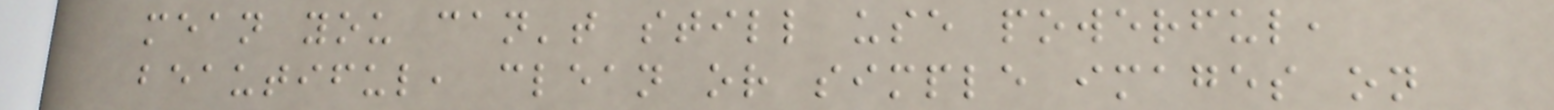mean you can't still use powerful,
beautiful, clean or simple images on
